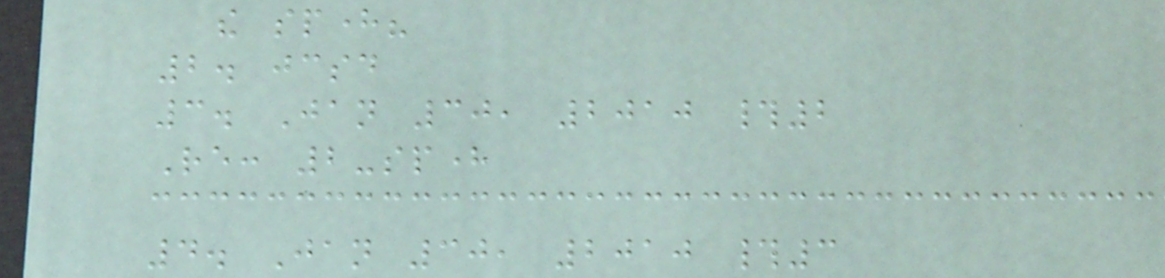the sphere?
2. jcsd
3. Jan 30, 2010 #2
Re: 2-sphere
4. Jan 30, 2010 #3
